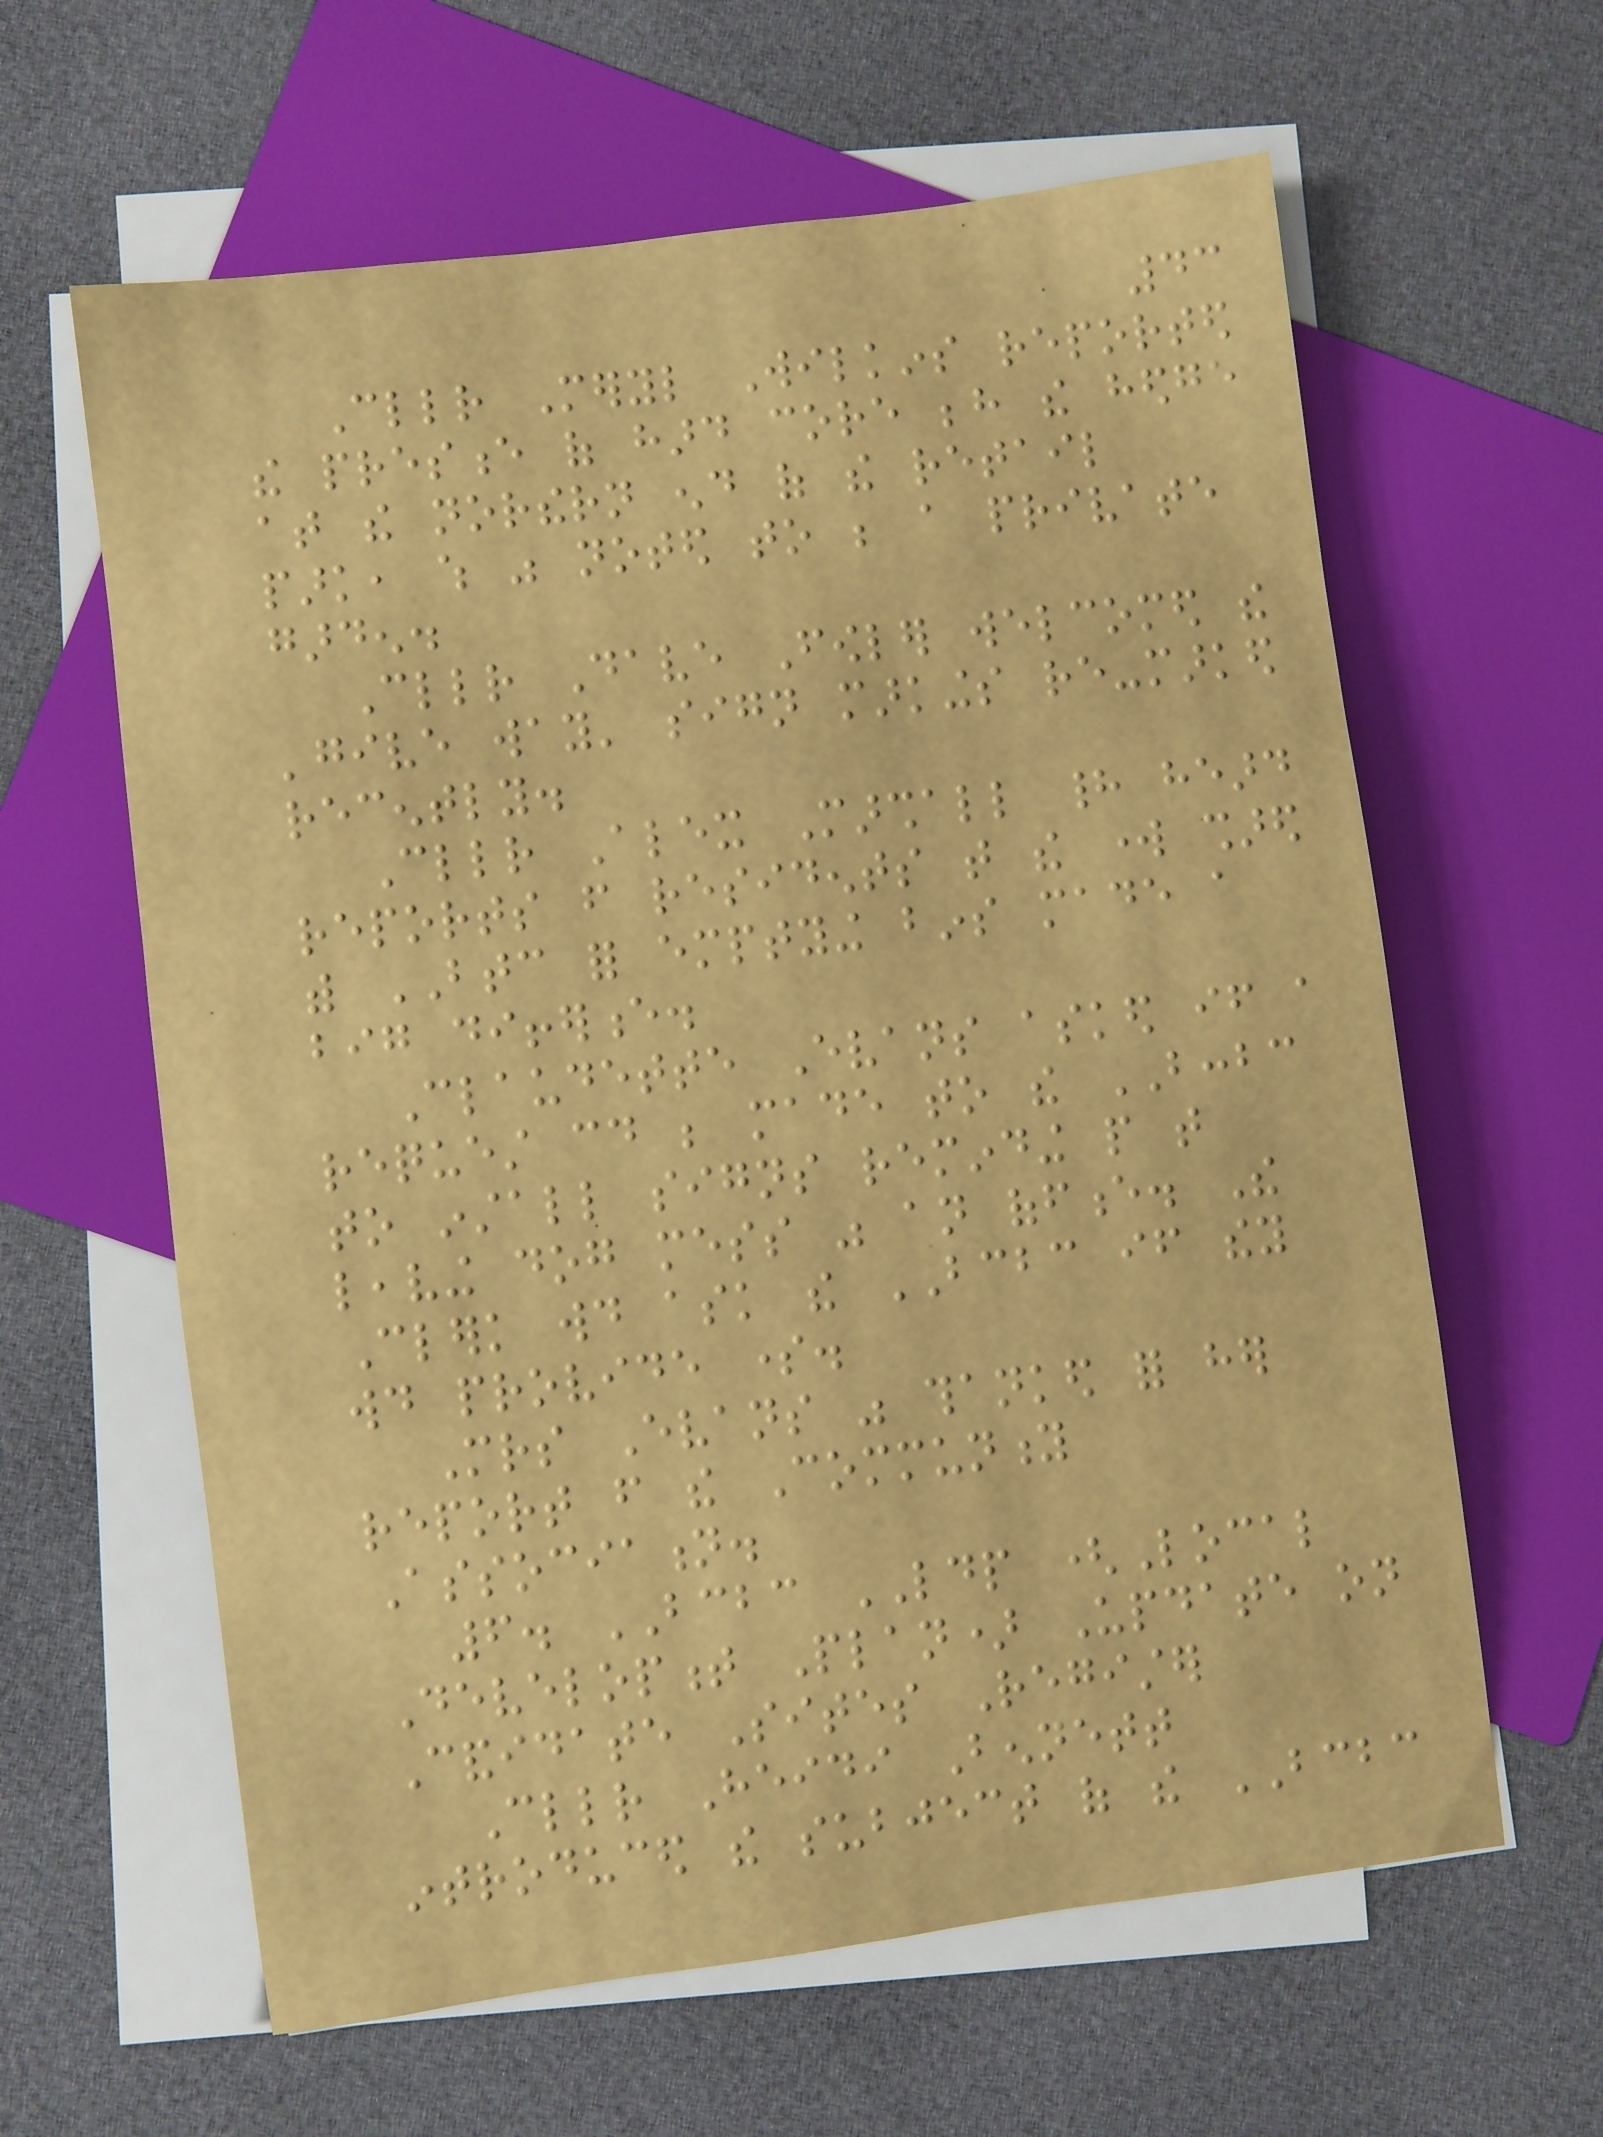43
Cllr Meryl Wilkins reported
the presence of hard core behind the hedge
at the northern end of the retail
park, which was noted to be a private
garden.
Cllr Dave Fowler welcomed the
'give way' sign markings re-marked
recently.
Cllr Alex Marshall had heard
reports from residents that the work shared
with BTC for emptying bins made a
big difference.
Claudette Evans asked if a
request could be made to the BCCBC
to install signs reminding people that
leaving dog mess was an offence. The
Clerk would ask the BCBC if they
would provide some.
Mrs Evans was thanked for her
report from the Community
Association.
6. BCBC LDP (Local
Development Plan) Update on
Candidate Sites Register
Cllr Heidi Bennett
introduced the subject of the BCBC
